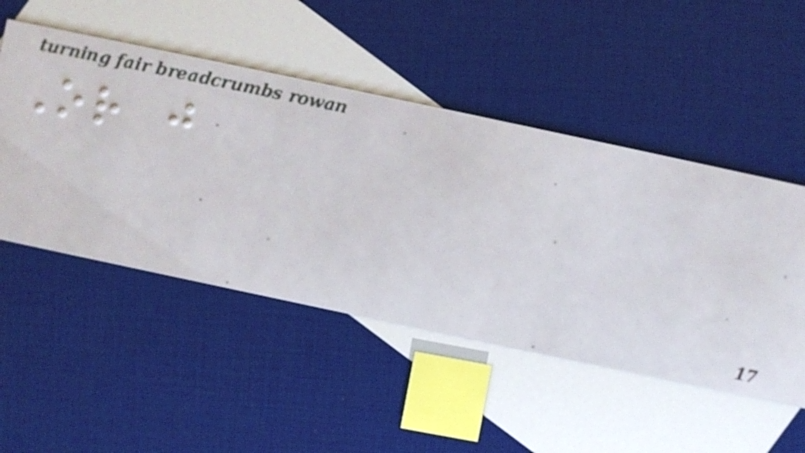Or just
